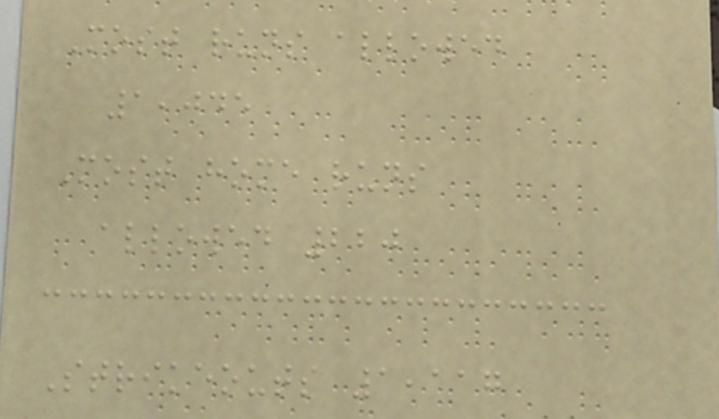Most runs allowed
1,045
Most home runs
allowed 220
Strikeouts 1,117
